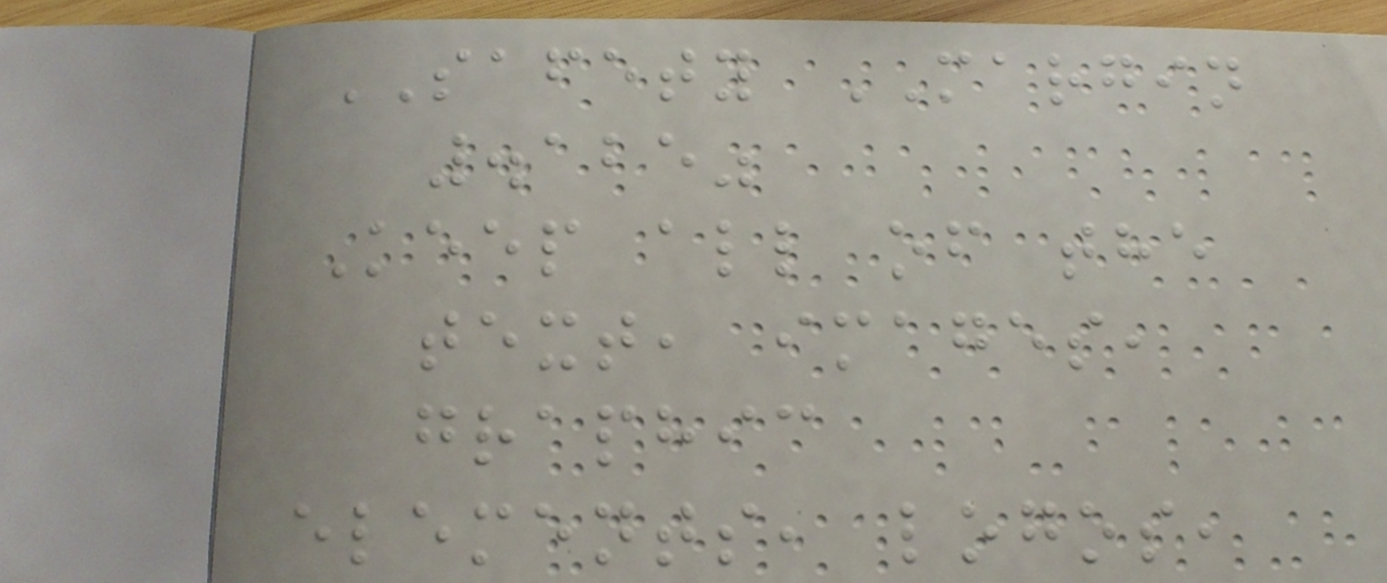SAFETY MARGIN
.125"
Keep all of the
text, images,
graphic
elements, logos,
